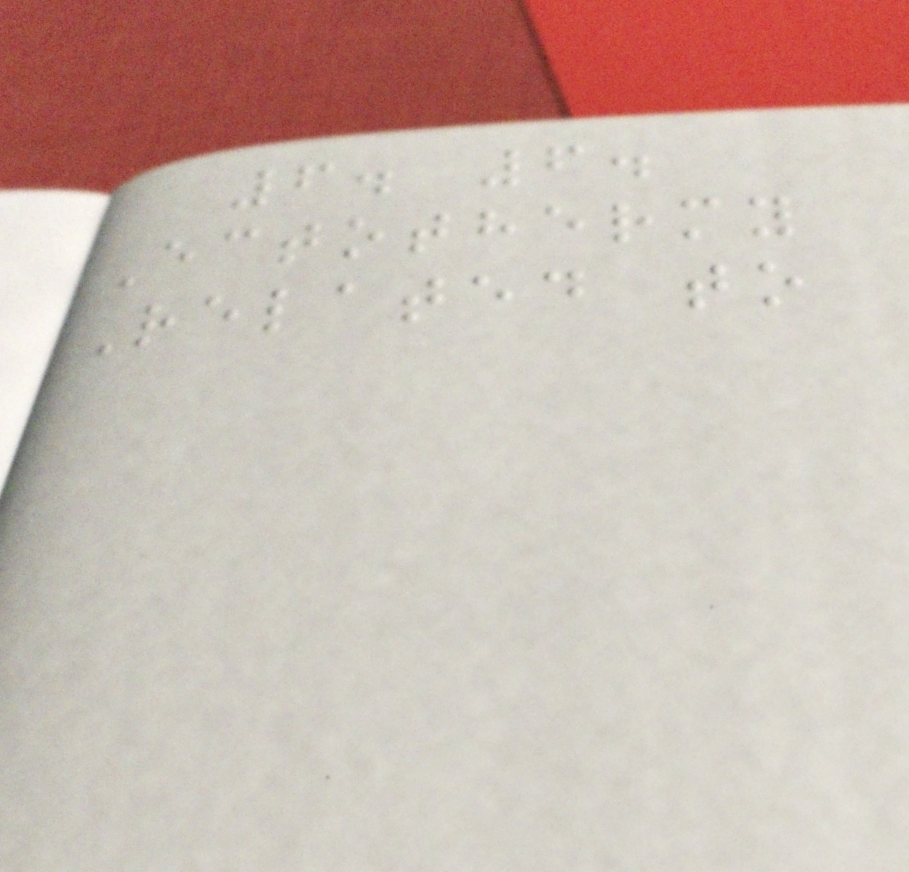6. 6.
Ectothermy
Related to
